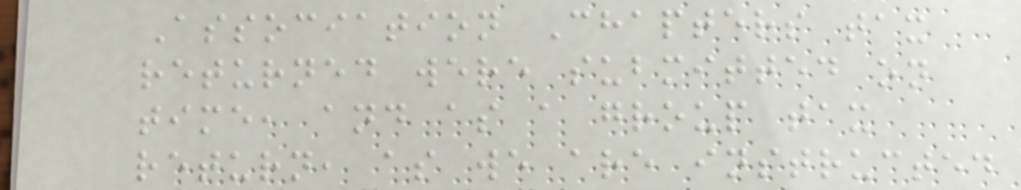Association Chapters tax
returned were submitted on
time, and as a group tax
return, as we are instructed
